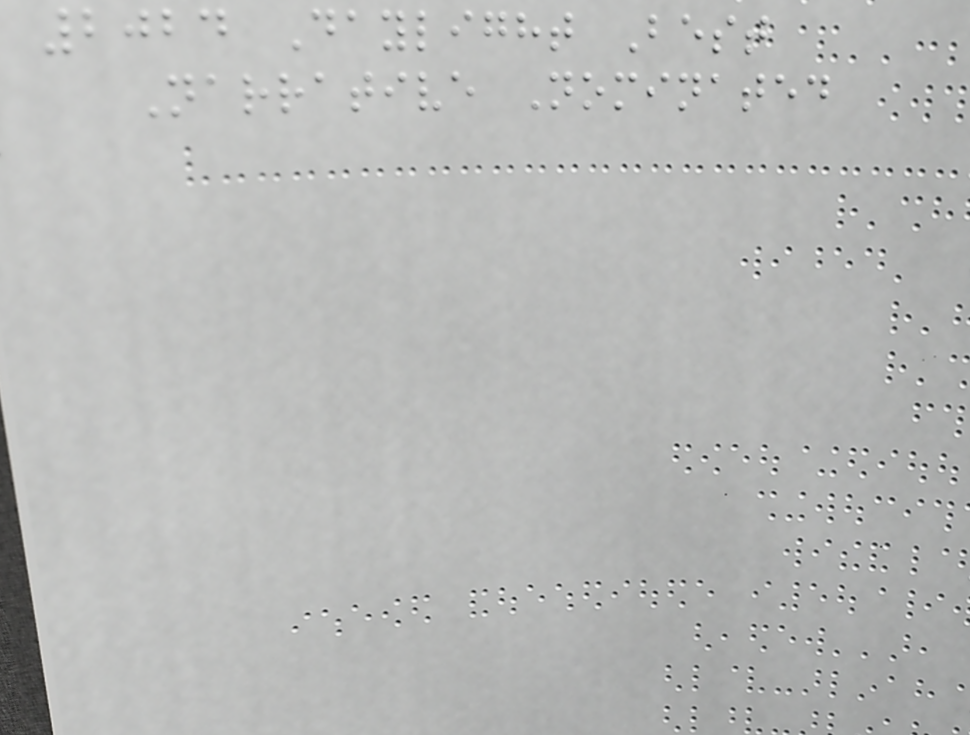2024 Daylight Best
Narrative Nominated
